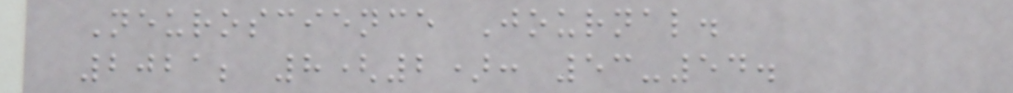Neuroscience Journal.
2021; 8(2): 53-54.
